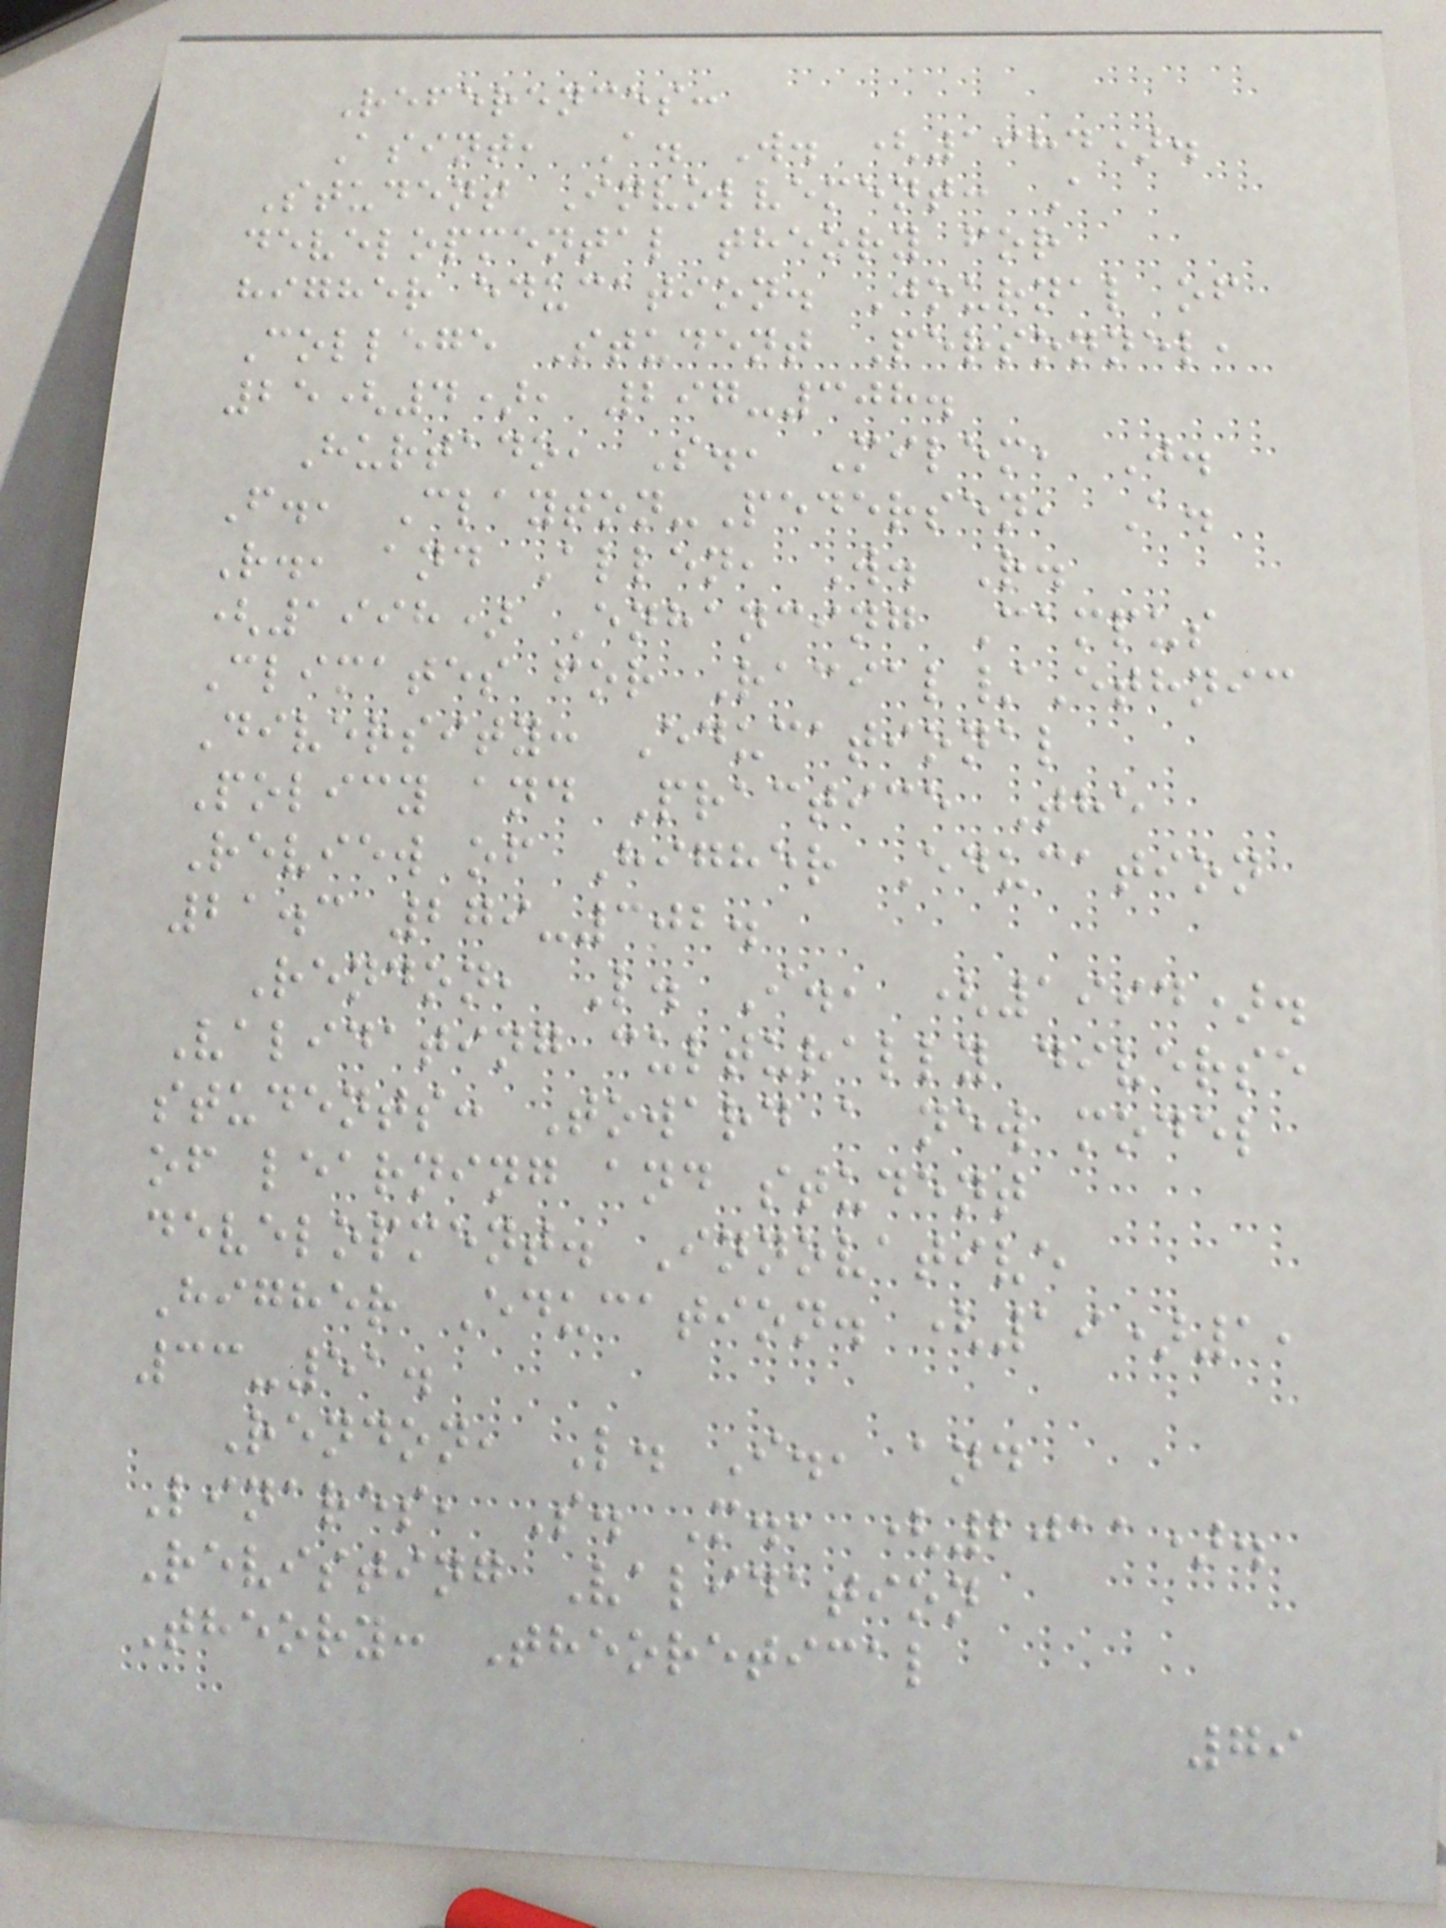References:
Asint, A. W. (1984).
Student Involvement: A
developmental theory for
higher education. Journal of
College Student Personnel,
25(4), 297-308.
Hurtado, S., Milem, J.
F., Clayton-Pedersen, A.
R., and Allen, W. R.
(1998) Enhancing Campus
Climates for Racial/Ethnic
Diversity: Educational
Policy and Practice The
Review of Higher Education
21.3 279-302.
Rendon, L. I., (1994).
Validating culturally diverse
students: Toward a new model
of learning and student
development. Innovative
Higher Education. (19)1,
33-51.
Rendon, L. I., and
Linares, S. M., (2011).
Revisting Validation
Theory: Theoretical
79
